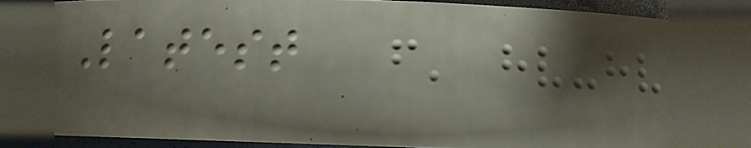Latest
